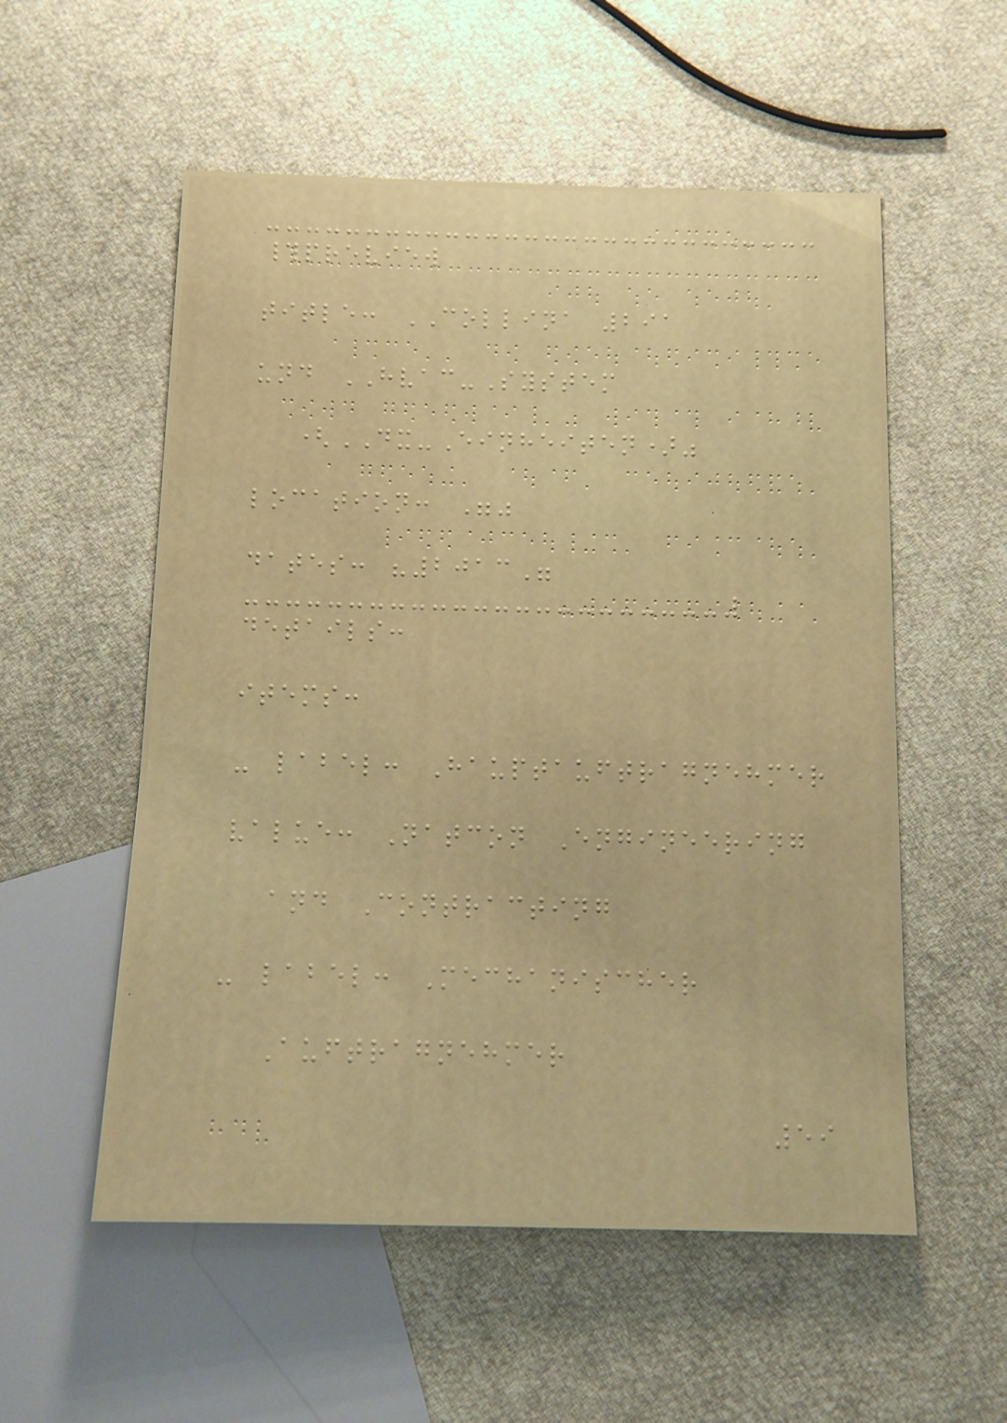#preview
title: COLLINA 291
und HVAC-System
(DX-Einheiten)"
location: ""
dates: "2013"
details:
items:
- label: Hauptauftragnehmer
value: Natcon Engineering
and Contracting
- label: Mechanischer
Auftragnehmer
59
